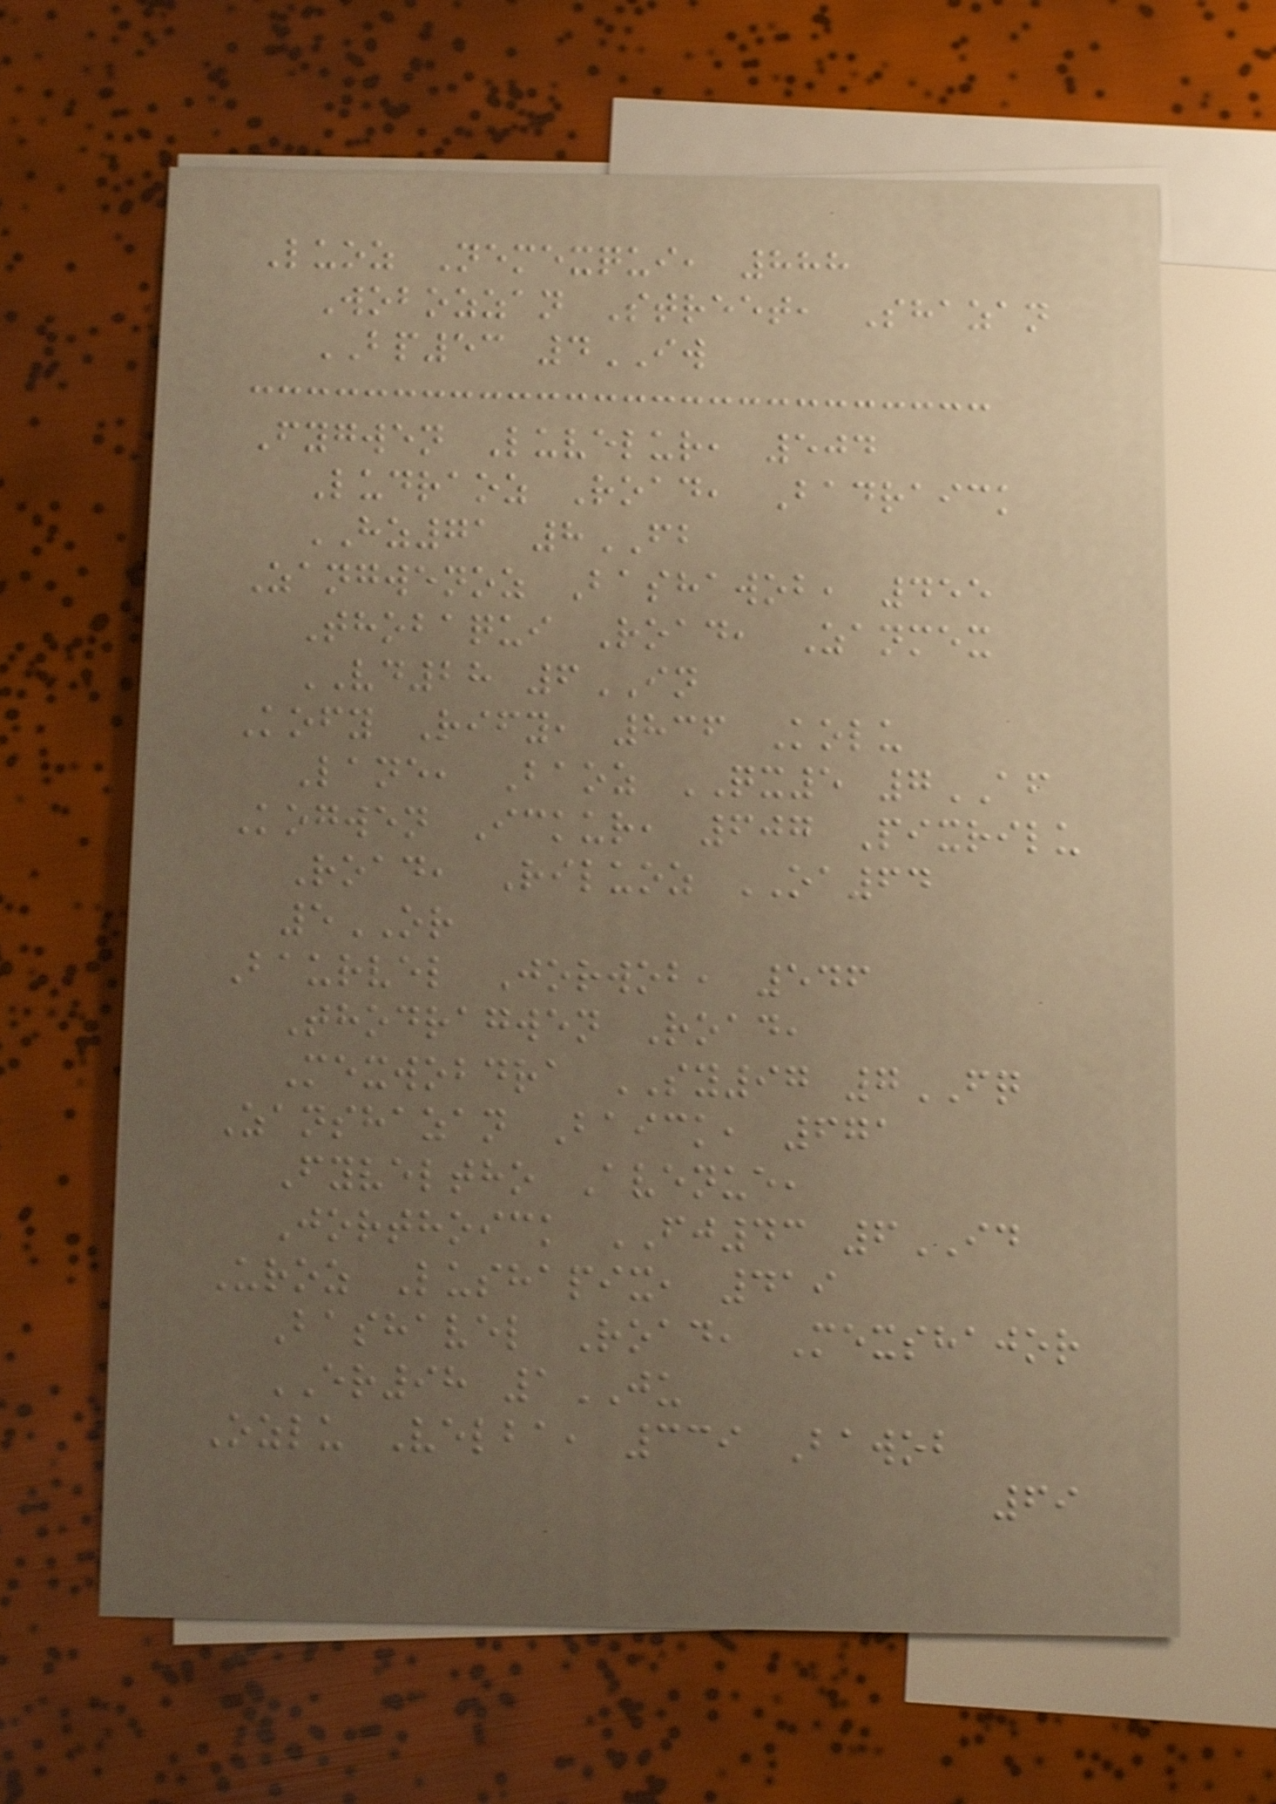Luoz Nemexqui, 888
Wobozzan Street, Shazan
BP53 4IW
Fygwen Luvelur, 504
Ludraoz Road, Badraick
HZ71 8FB
Zangwenoz Bashawob, 455
Thobaqui Road, Zanmex
VD28 6IN
Kofy Rify, 836 Kolu
Lane, Baoz QX5 7AF
Kogwen Ickur, 607 Pixrilu
Road, Riluoz OA64
5OR
Baurvel Jorwob, 546
Thodragwen Road,
Mexwobdra SY97 7FQ
Zanshazan Baick, 671
Fyveltho Avenue,
Jorthoick FJ43 6ID
Uroz Lushapix, 419
Bashavel Road, Mexshajor
ER98 1JU
Ozlu Velba, 339 Bawob
69
